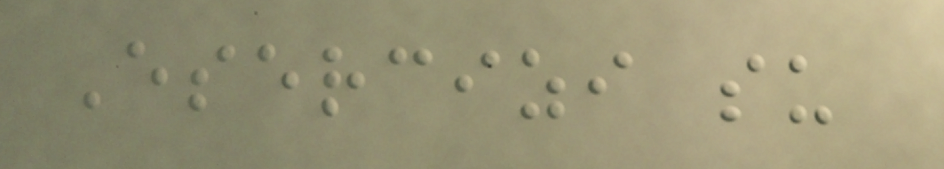Esercizi su
